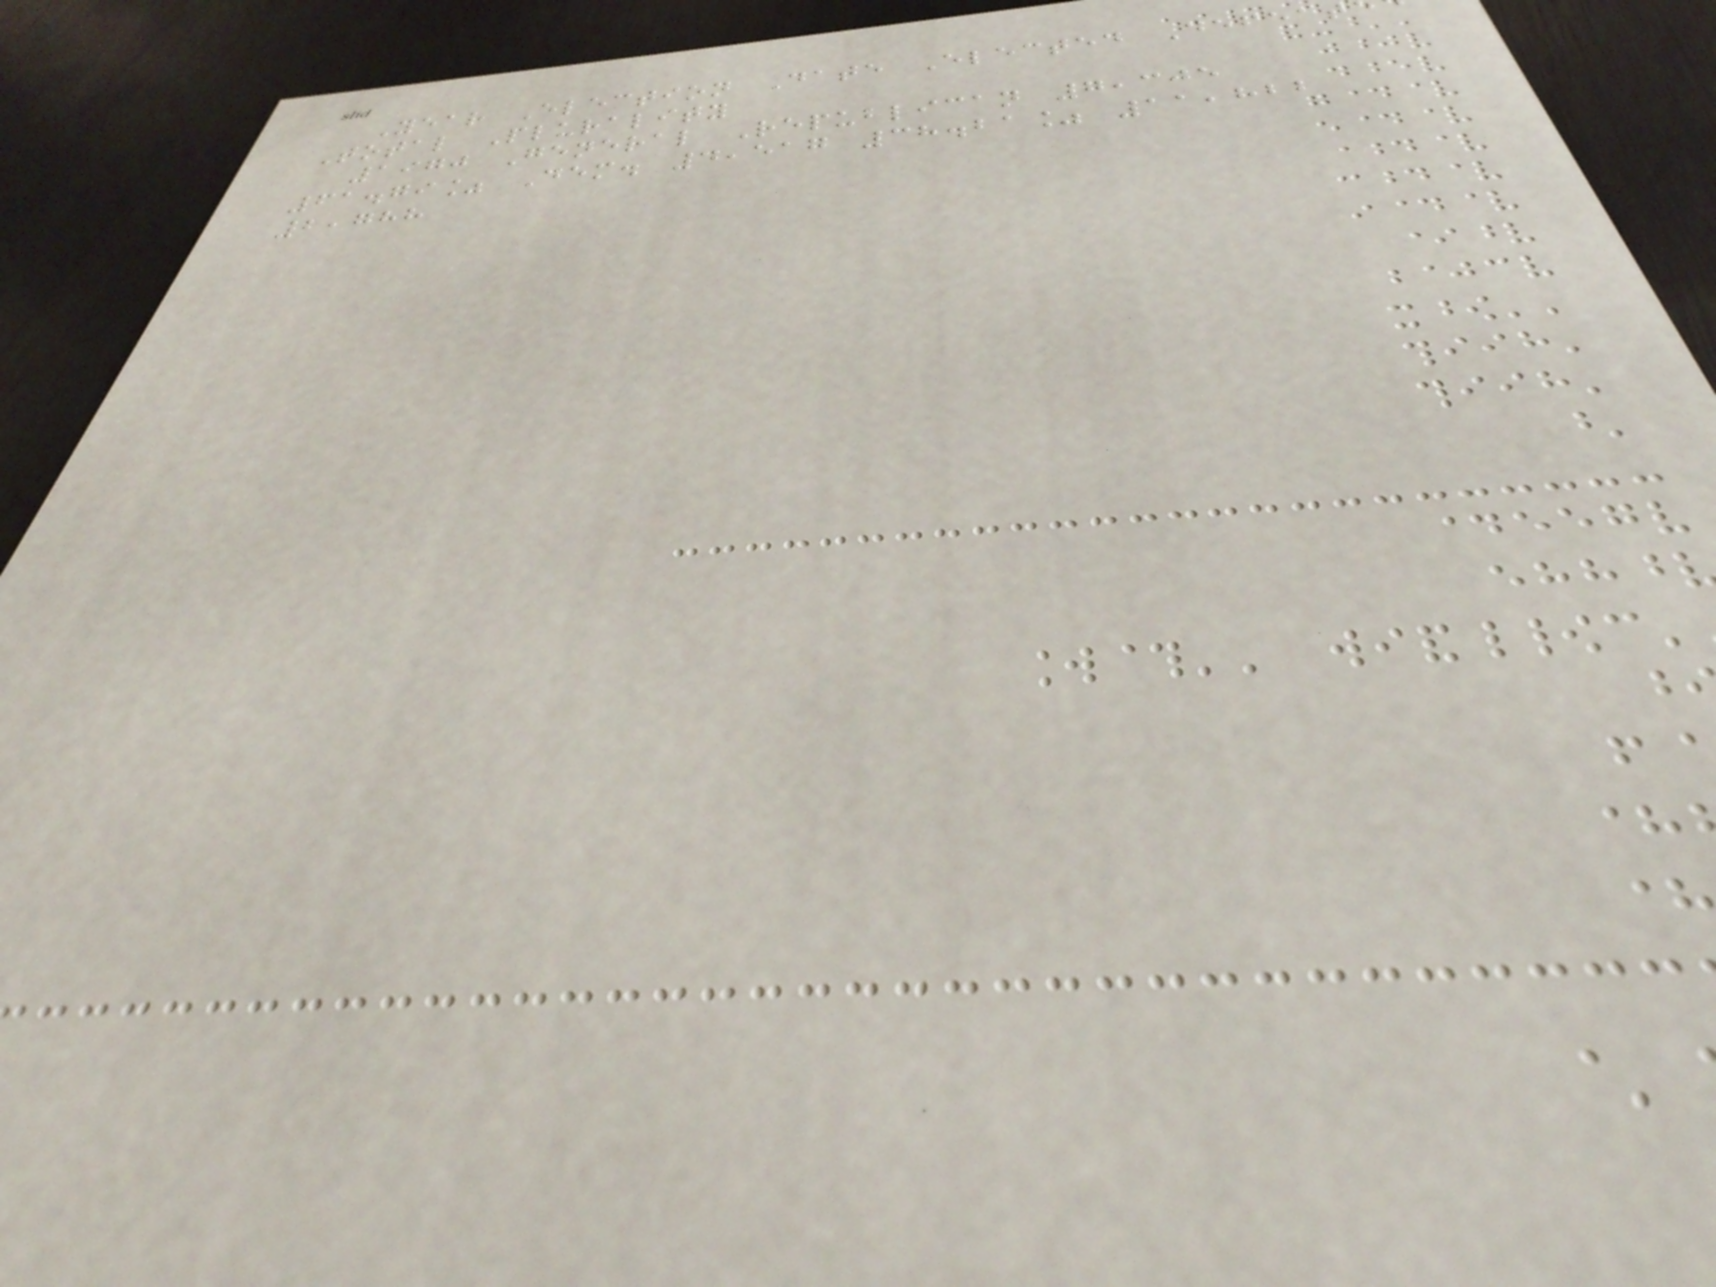Year Election Date Elected Defeat
Total Plurality
1970 General Republican 7,305
61.79% Dem. 4,517 38.21% 11,822
2,788
